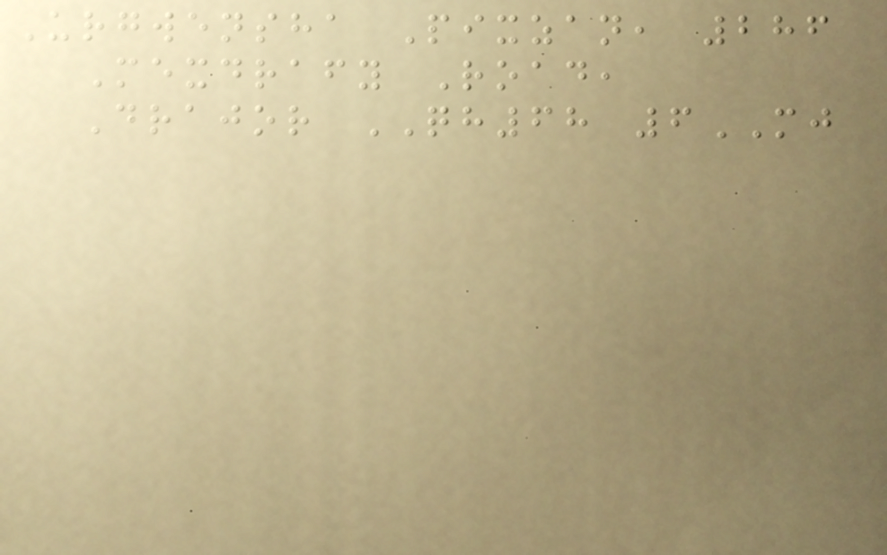Urgwensha Pixzan, 286
Mexdrafy Road,
Drajor QH68 6MJ
